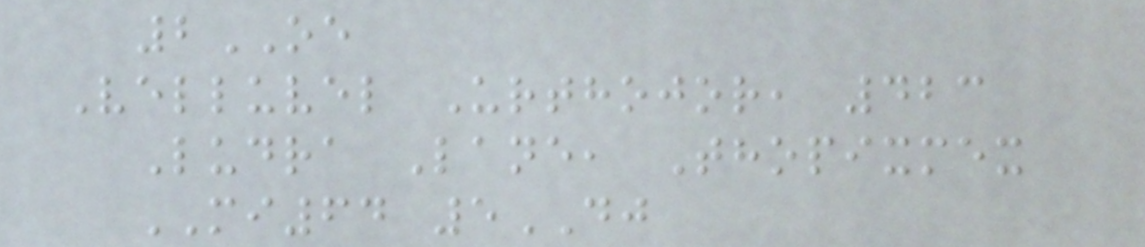2OE
Velluvel Urthojor, 423
Ludra Lane, Thopixmex
MI64 5DJ
